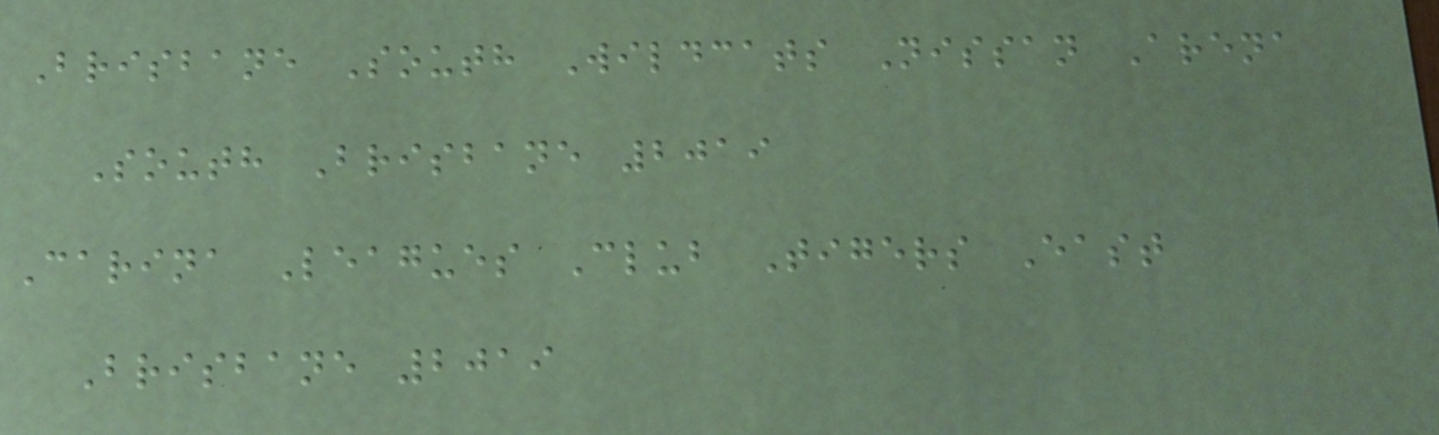Brisbane South Wildcats Nissan Arena
South Brisbane 2019
Carina Leagues Club Tigers East
Brisbane 2019
